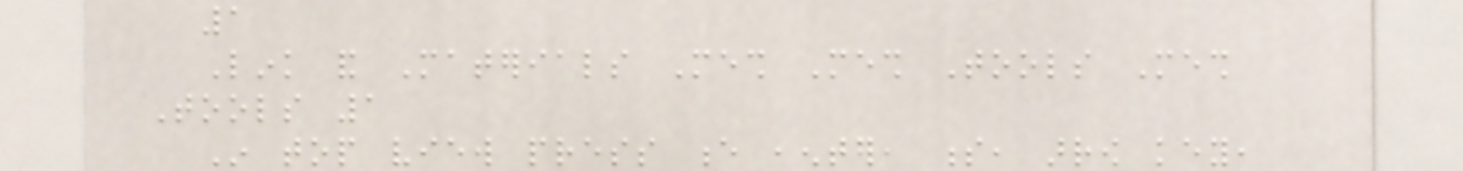1
Link and Materials Mesh Mesh Tools Mesh
Tools 1
In top view press e ,enter, s, arrow key,
